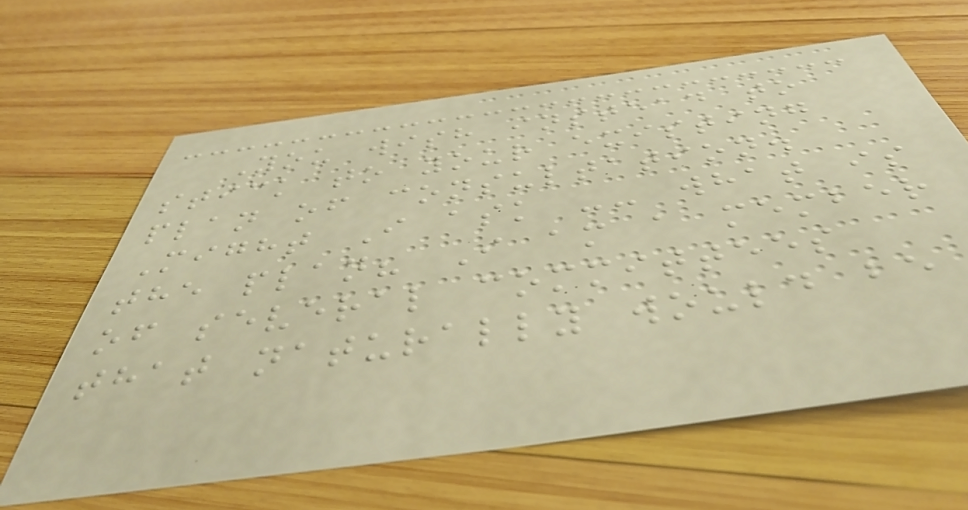You wish instead to
stick to your existing
plan of consultation.
Might I ask -- what is
the plan? I am a member
of several committees
that naturally would be
